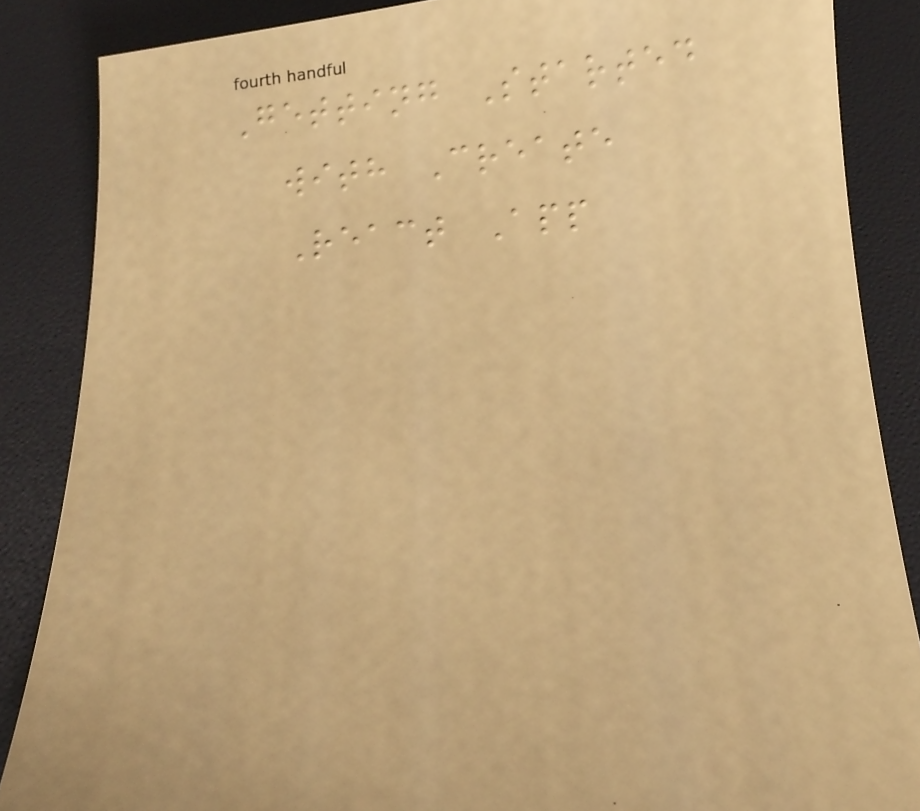Getting Started
with Create
React App
